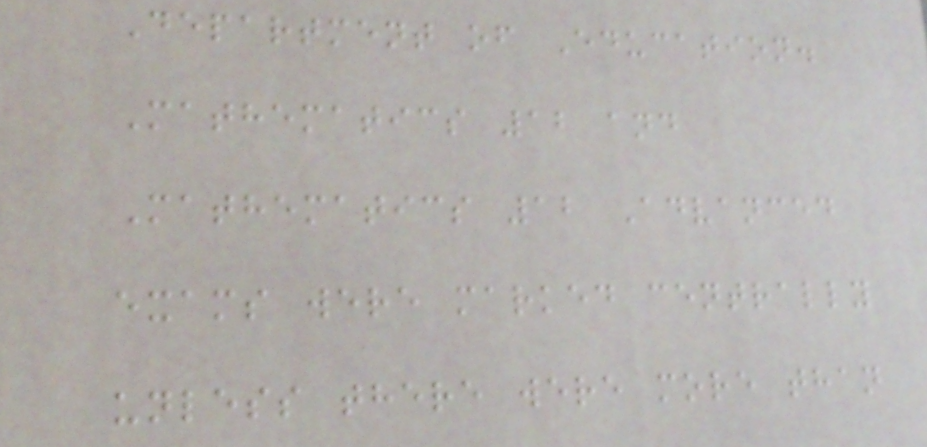Department of Education.
Mathematics 12 and
Mathematics 12 Advanced
exams were marked centrally
unless there were more than
